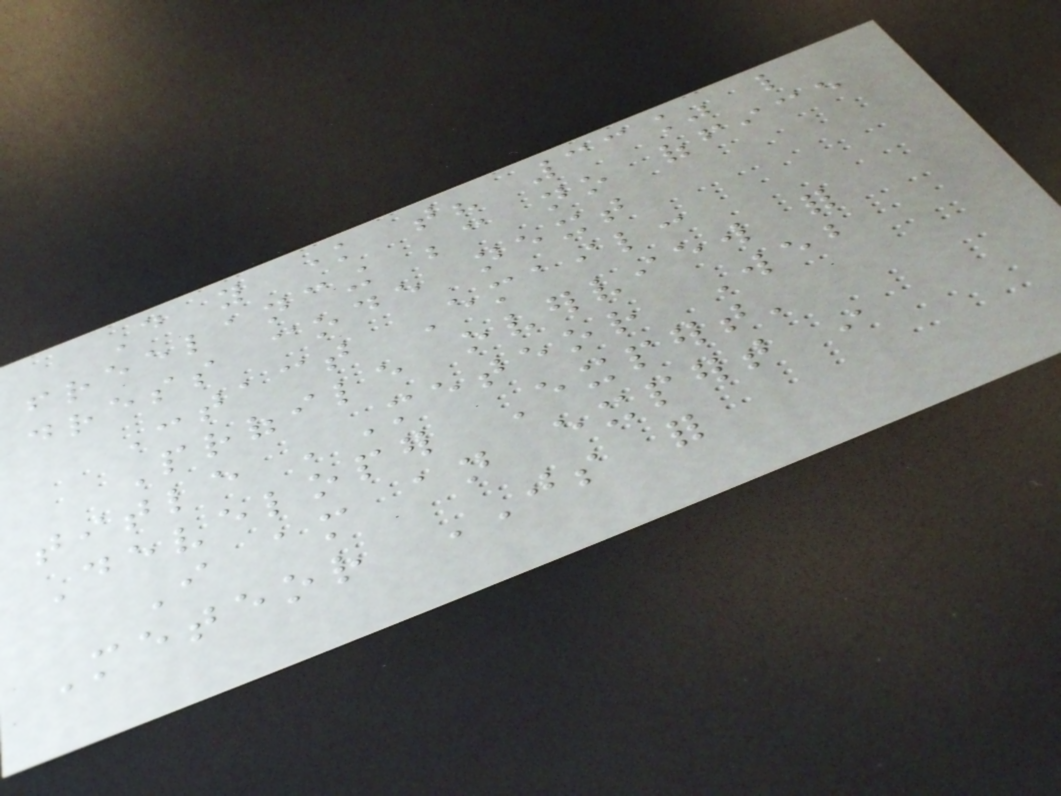Do you know that? 33% like
freelancing because no office
dress code next
Contact Email:
Profile overview for
title 'Meteor Web
Developer Expert'
I am an expert in
Meteor JS for
